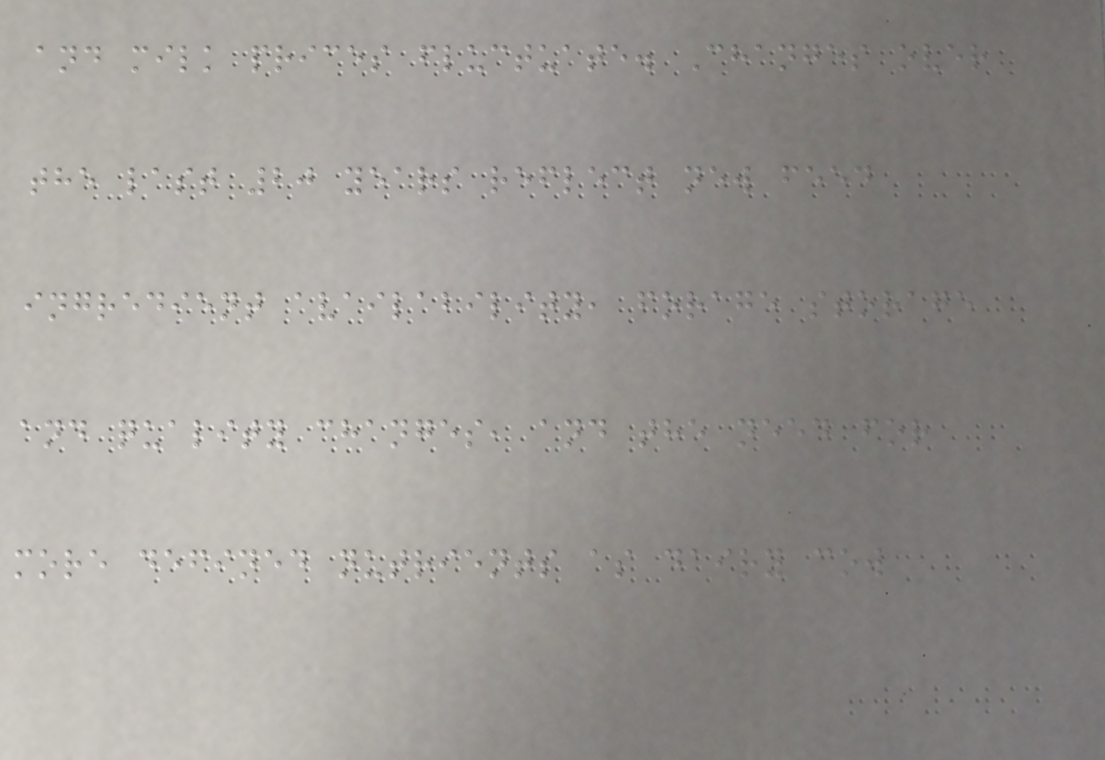and milk prices fluctuate. Changes over
the last 20 years reflect new feed
ingredient availability, forage storage
and quality changes, and the need for
more defined nutrients as dairy cow
